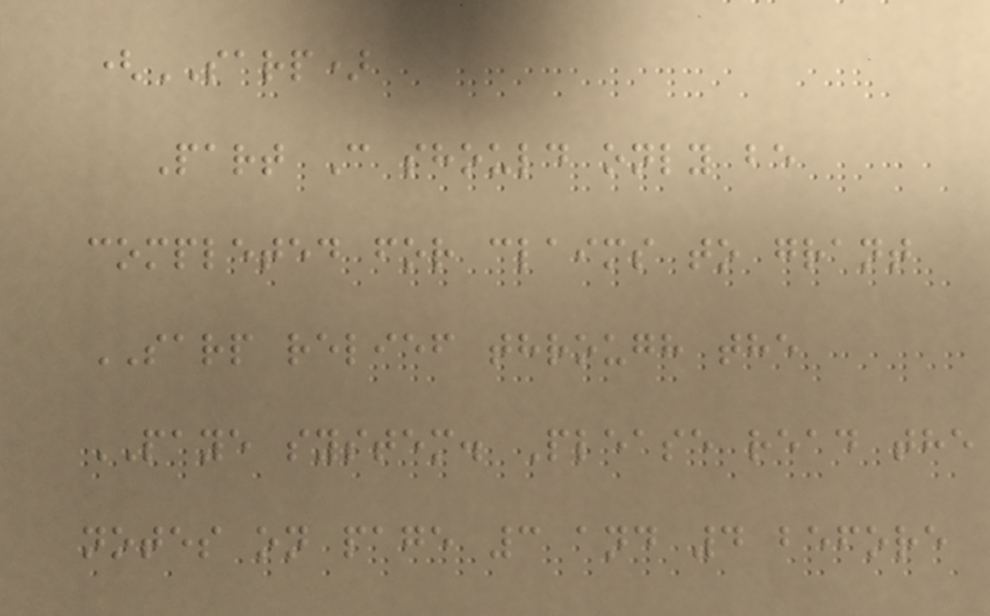(SARP)
Part C should only be
completed for claims to grant
SARP relief through the
PAYE system. Please read the
notes on page 3 and 4 before
